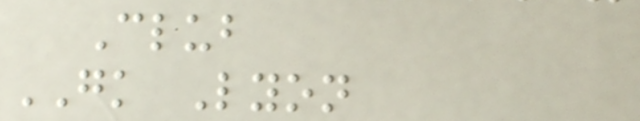Club
GK Lyon
